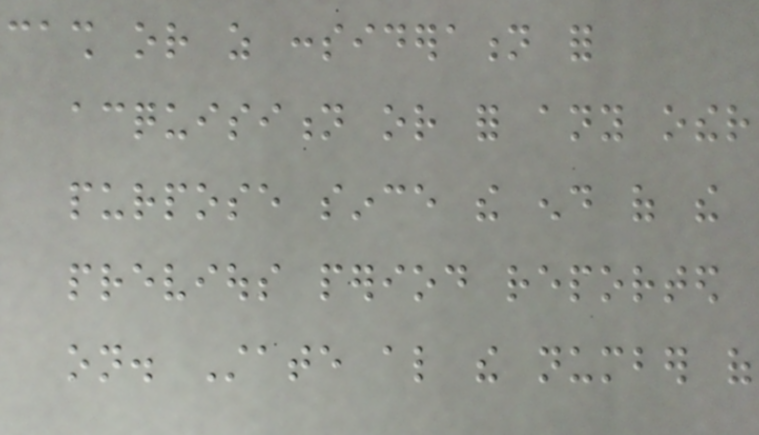cash or as consideration for
acquisition or for any other
purpose since the end of the
previous period reported
on. State also the number of
